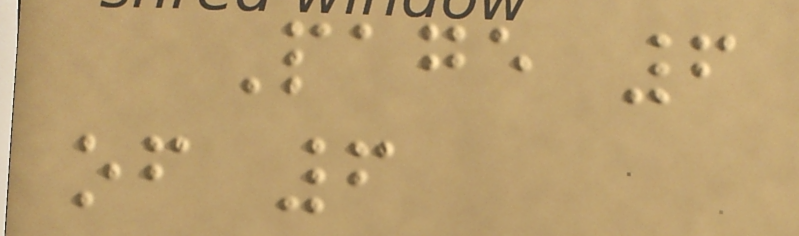Page 6
of 6
